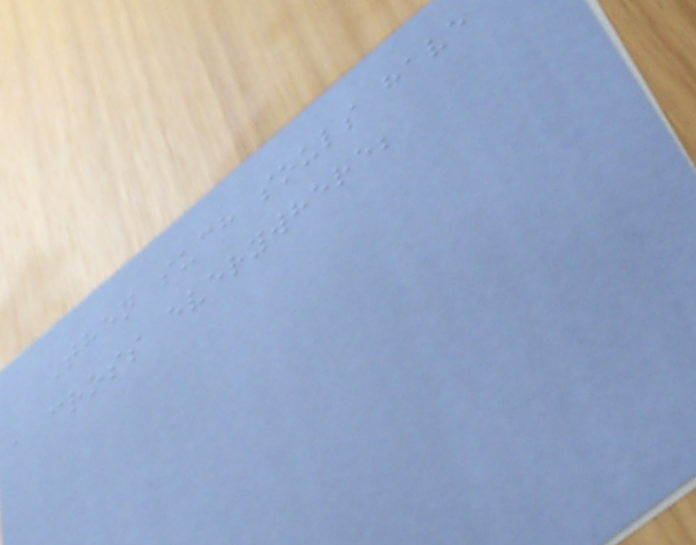Then such souls have
a cross everywhere;
